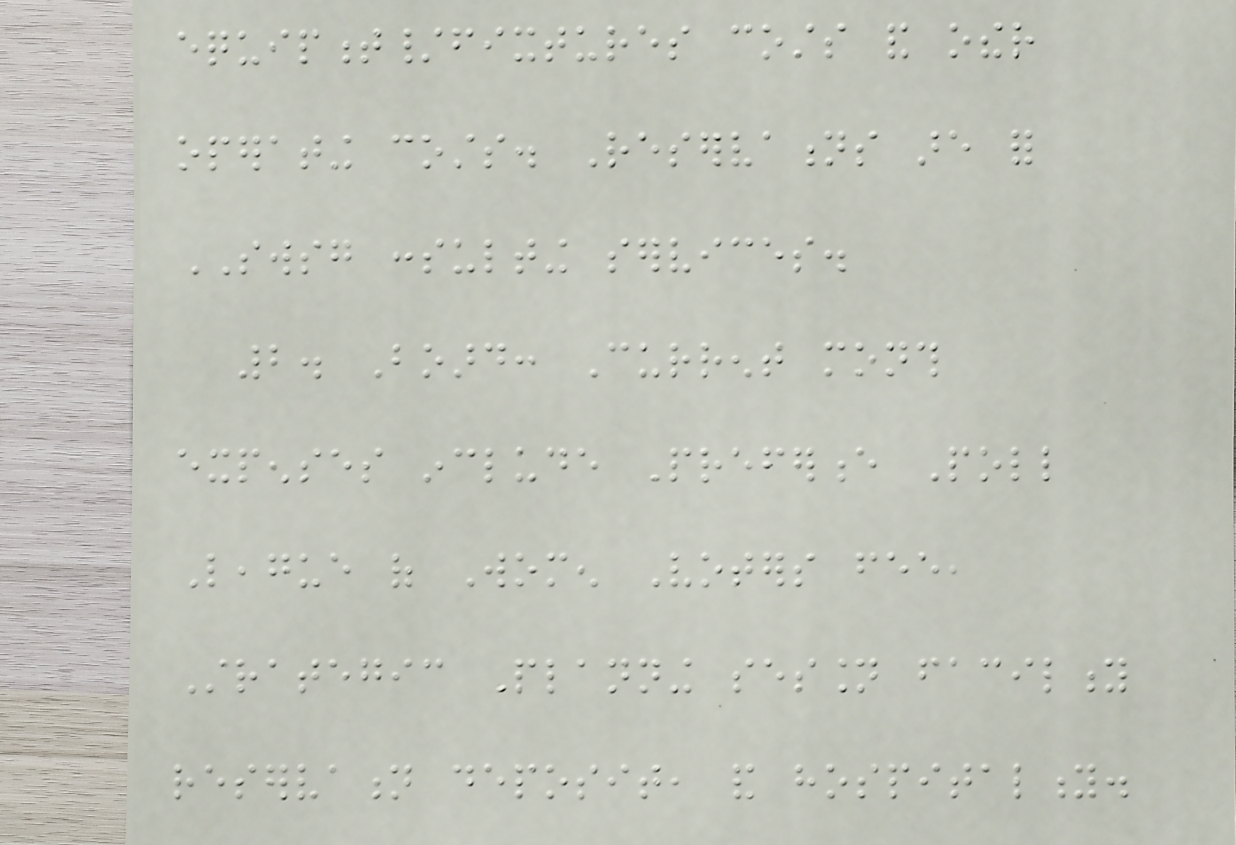equipment/fixtures costs and other
operating costs. Reservations are for
SWSG consulting services.
2. Board: Current month
expenses include Preference Poll
League of Women Voters fee,
Strategic Planning session facility
reservation deposit, and hospitality.
